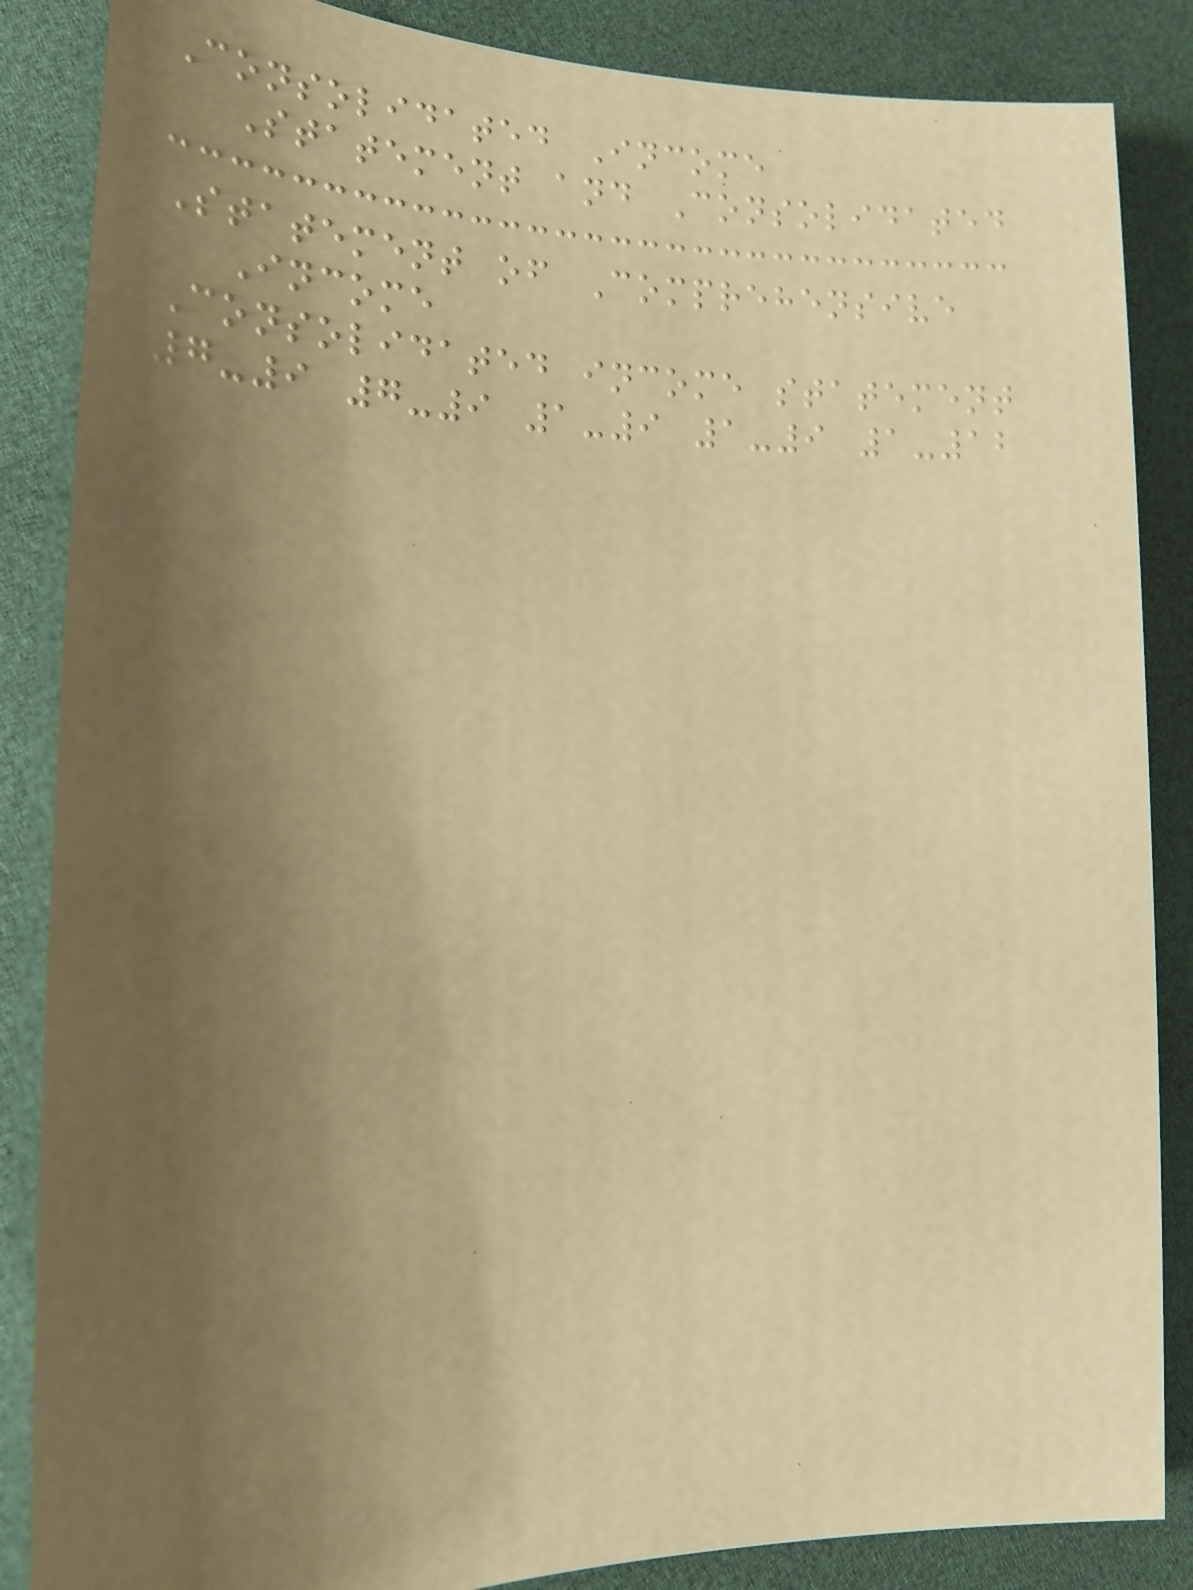Consolidated Income
Statement and Consolidated
Statement of Comprehensive
Income
Consolidated income statement
7-9 7-9 1-9 1-9 1-12
